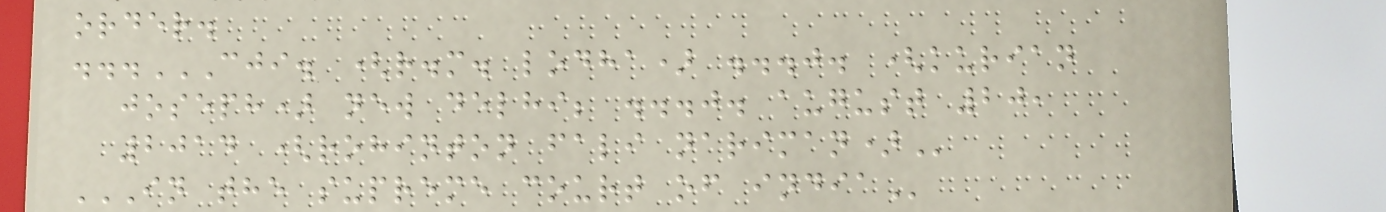order.
...CJI. (R.M. LODHA) ...J. (KURIAN
JOSEPH) NEW DELHI; ...J. AUGUST 20,
2014 (ROHINTON FALI NARIMAN)
IN THE SUPREME COURT OF INDIA
